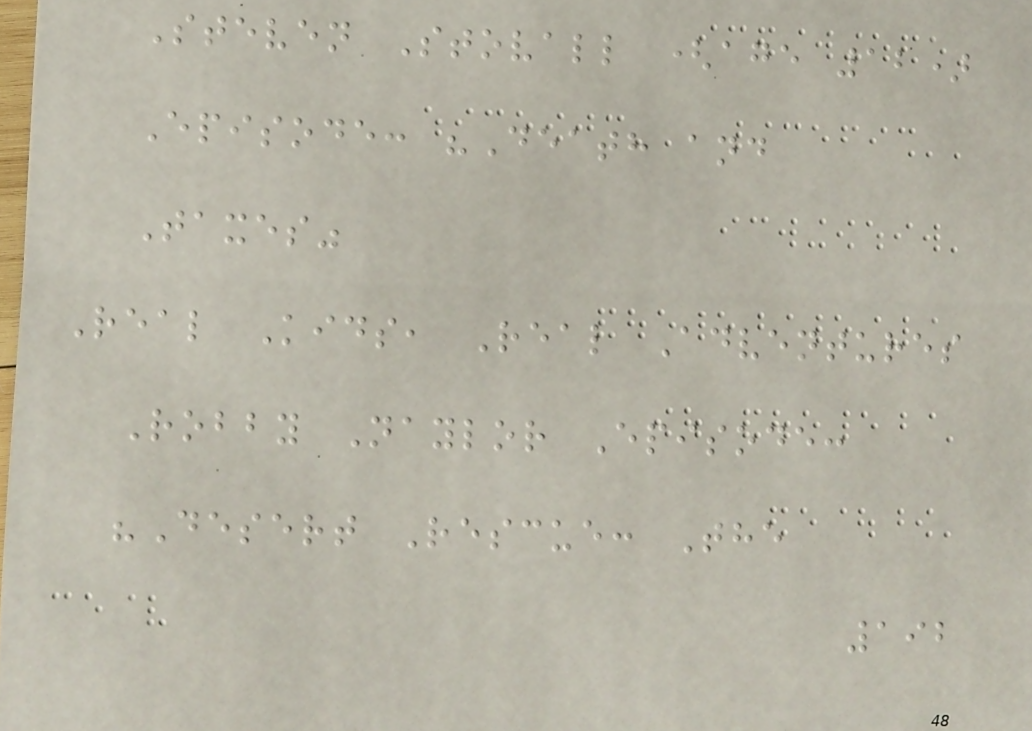Steven Stovall (age 12)
Episode: "Death and
Taxes"
Real Kids, Real Adventures
Robby Naylor Episode:
"Desert Rescue: The
192
